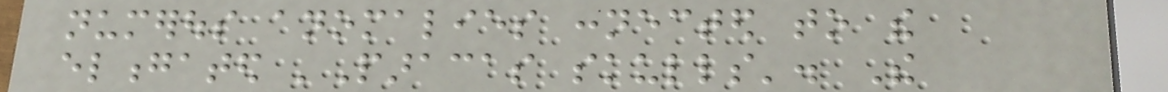numerous anomalies connected to the
elongated 'Paracas skulls'. The
